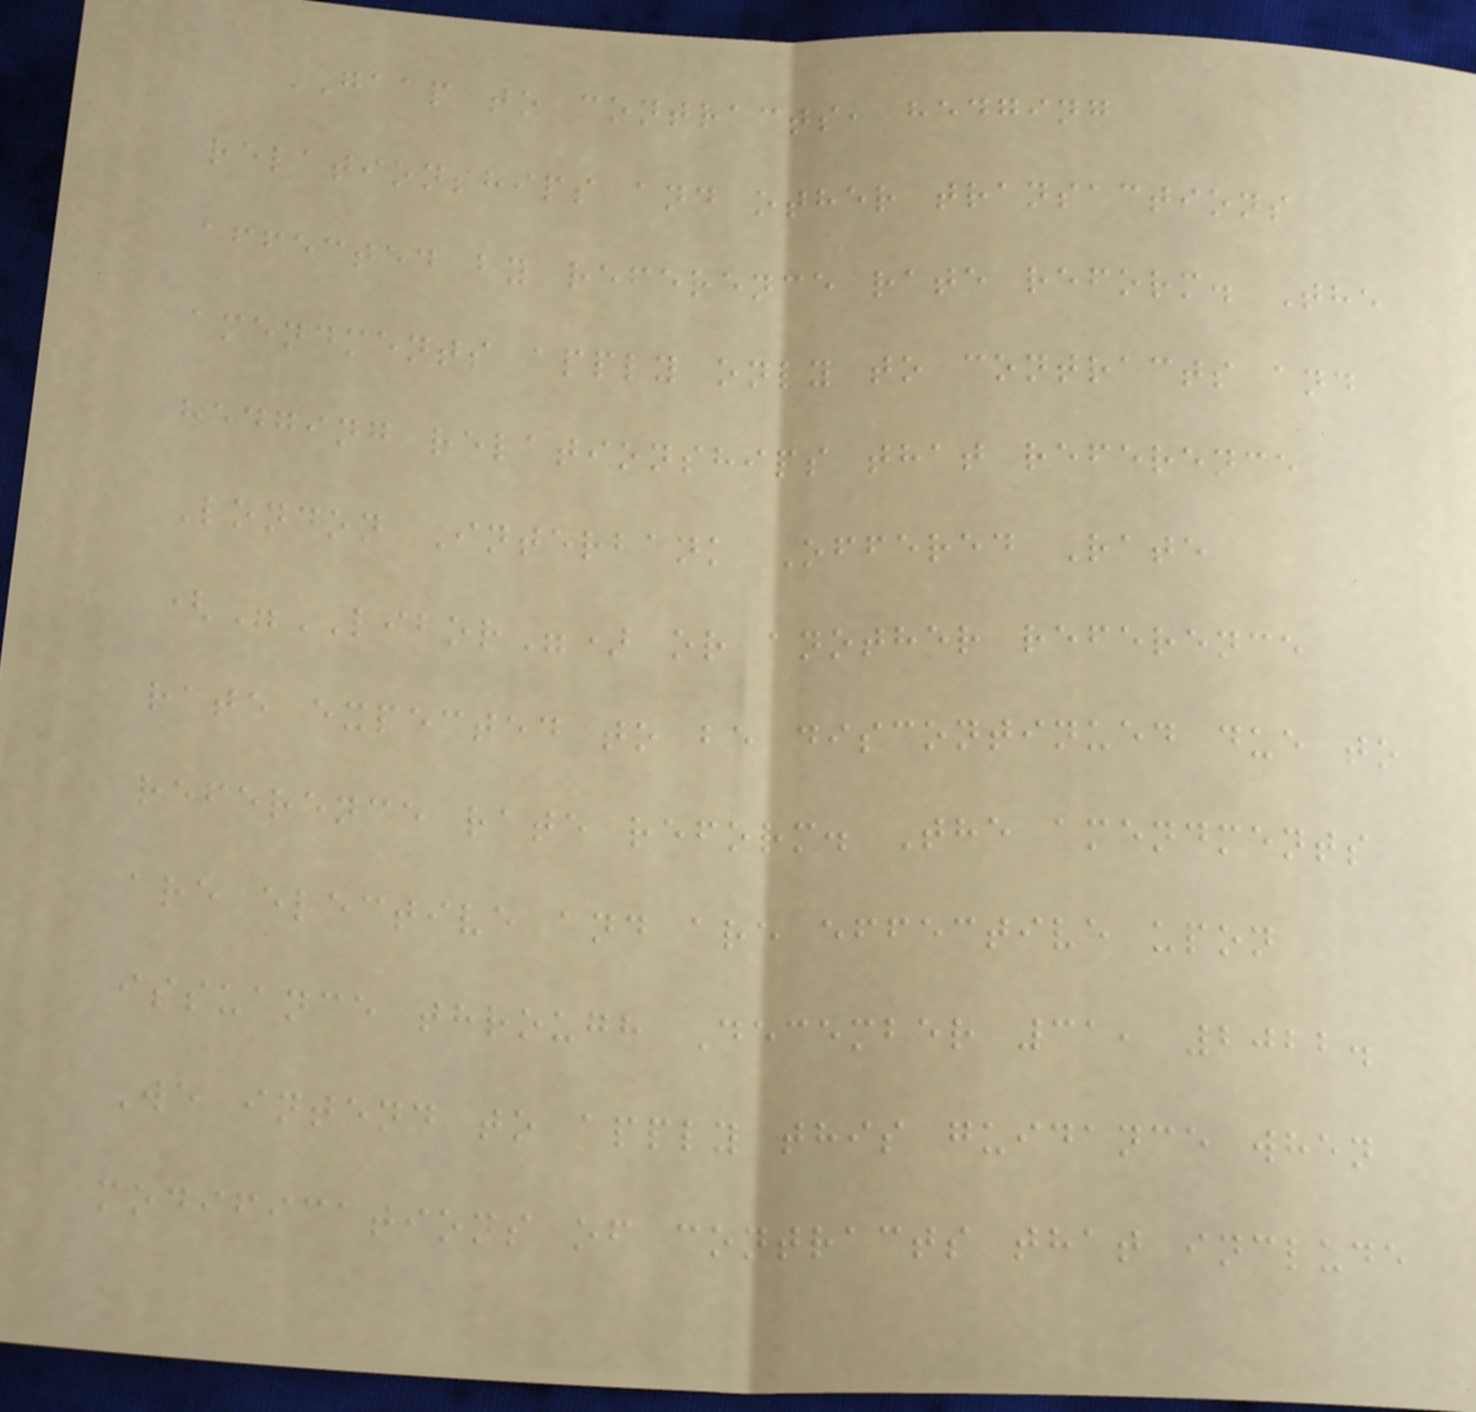GAAP to contracts, hedging
relationships and other transactions
affected by reference rate reform. The
amendments apply only to contracts and
hedging relationships that reference
London Interbank Offered Rate
("LIBOR") or another reference
rate expected to be discontinued due to
reference rate reform. The amendments
are elective and are effective upon
issuance through December 31, 2022.
We intend to apply this guidance when
modifications of contracts that include
